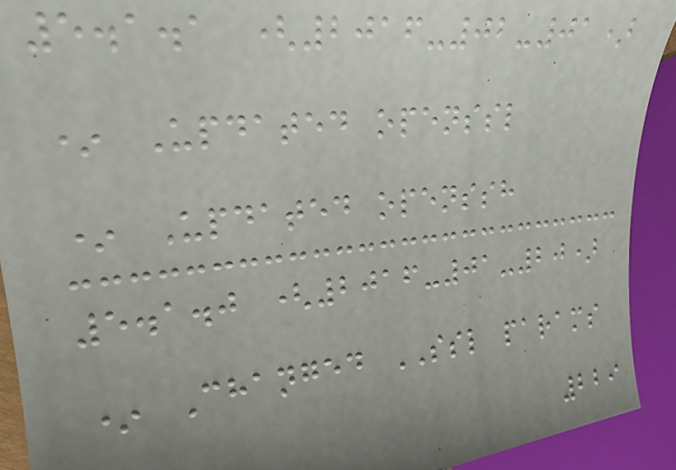5.1.1 (2016-02-01)
* Updated openssl
* Updated openssh
5.1.0 (2016-01-20)
* Changed SSL params
229
